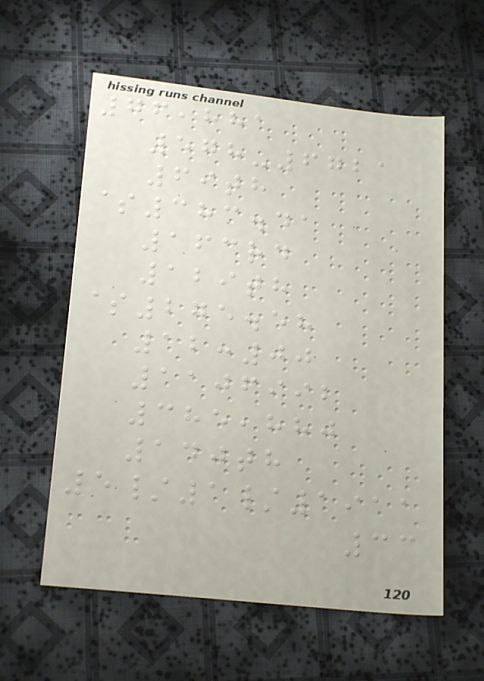76,881
578-6721
69th
$383.41
163rd
129th
$275.58
12:00
1106992
385,880
140th
5/1/1911
33
